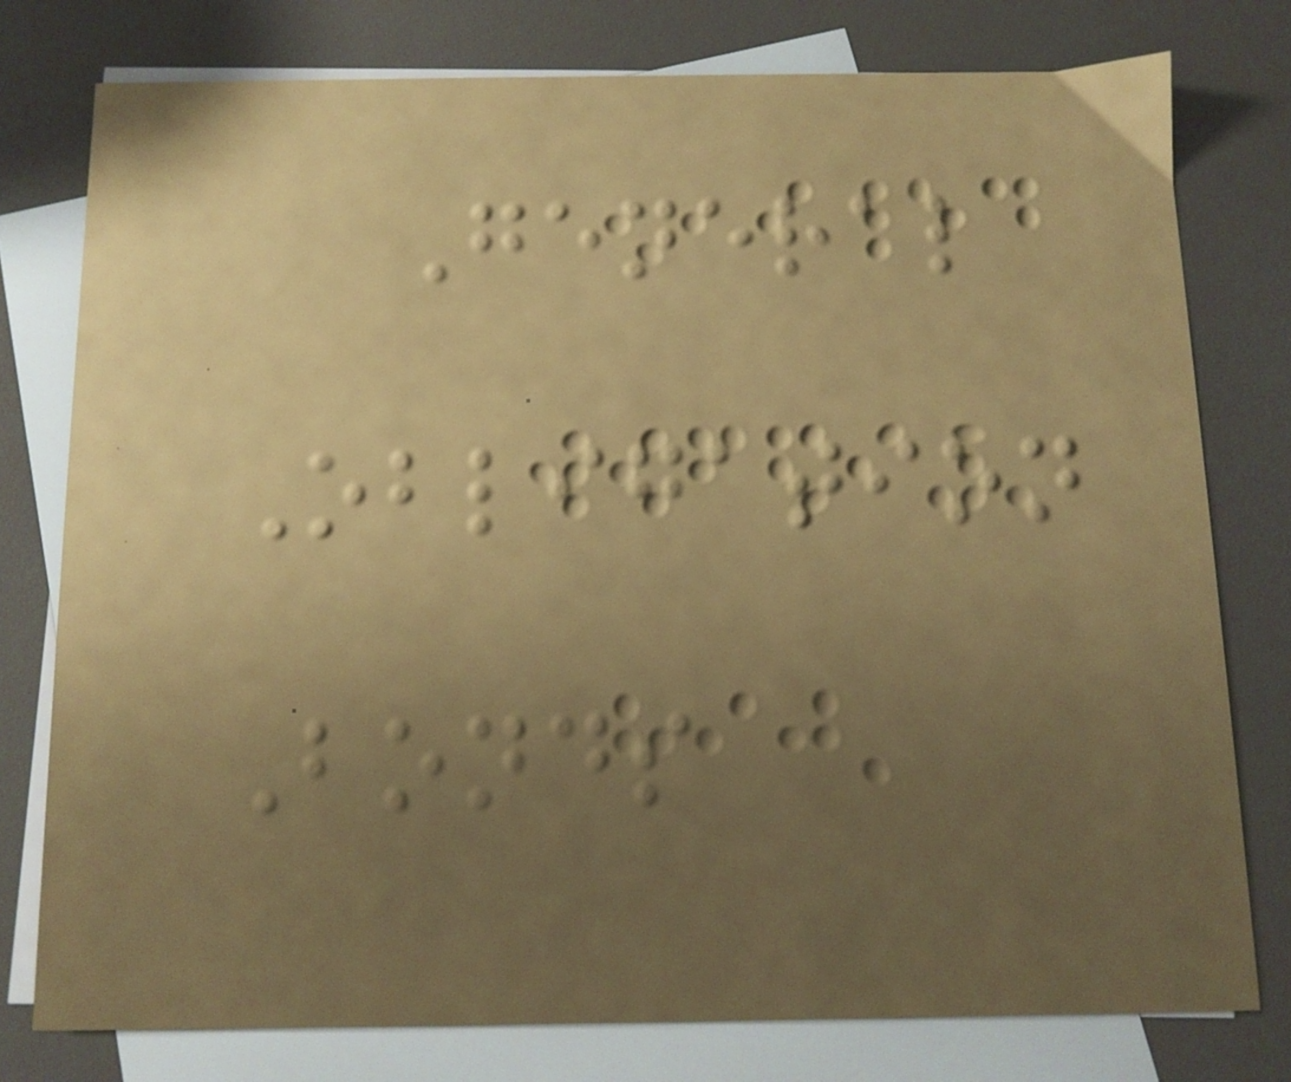General
Obligation
Bonds
